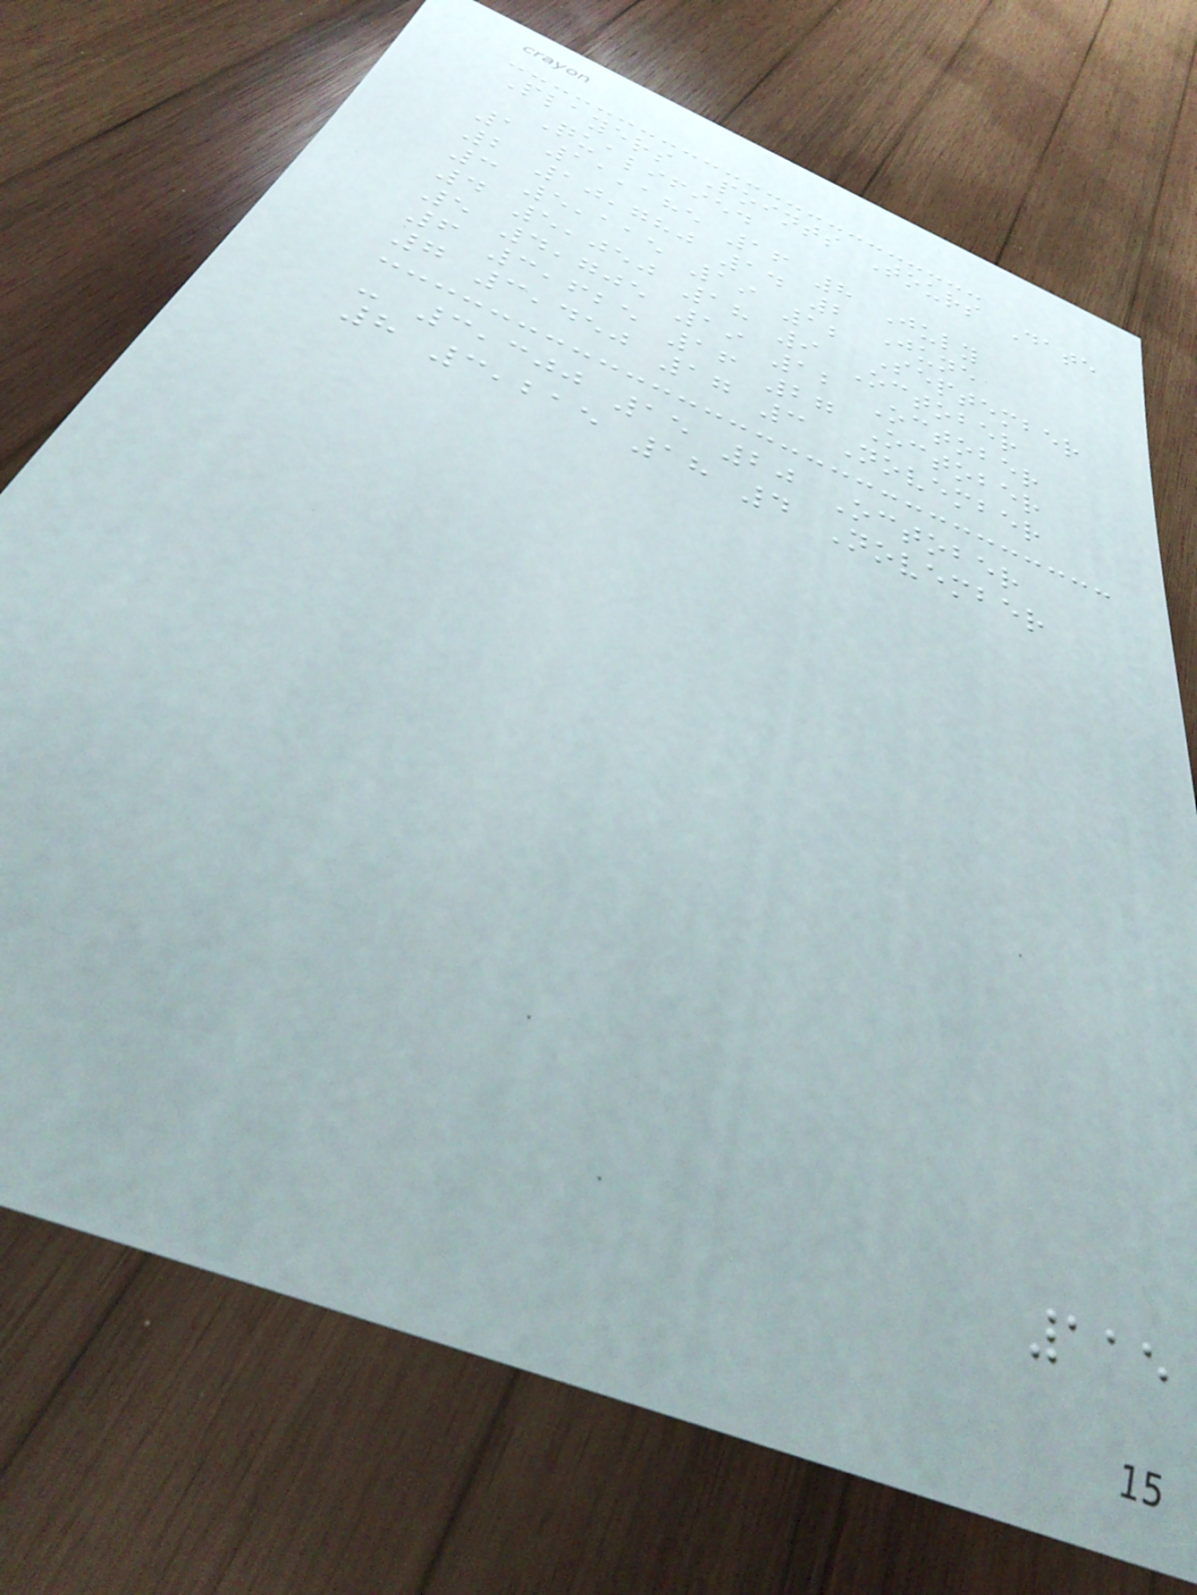Players Points Tours Date
Qualified
1 11,185 16 8 July
2 10,780 14 2 June
3 5,115 19 12 September
4 5,050 18 9 October
5 4,705 19 12 October
6 3,625 16 27 October
7 3,450 17 3 November
- 3,300 15 20 October
8 3,215 18 4 November
115
